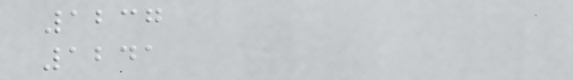1237
1241
